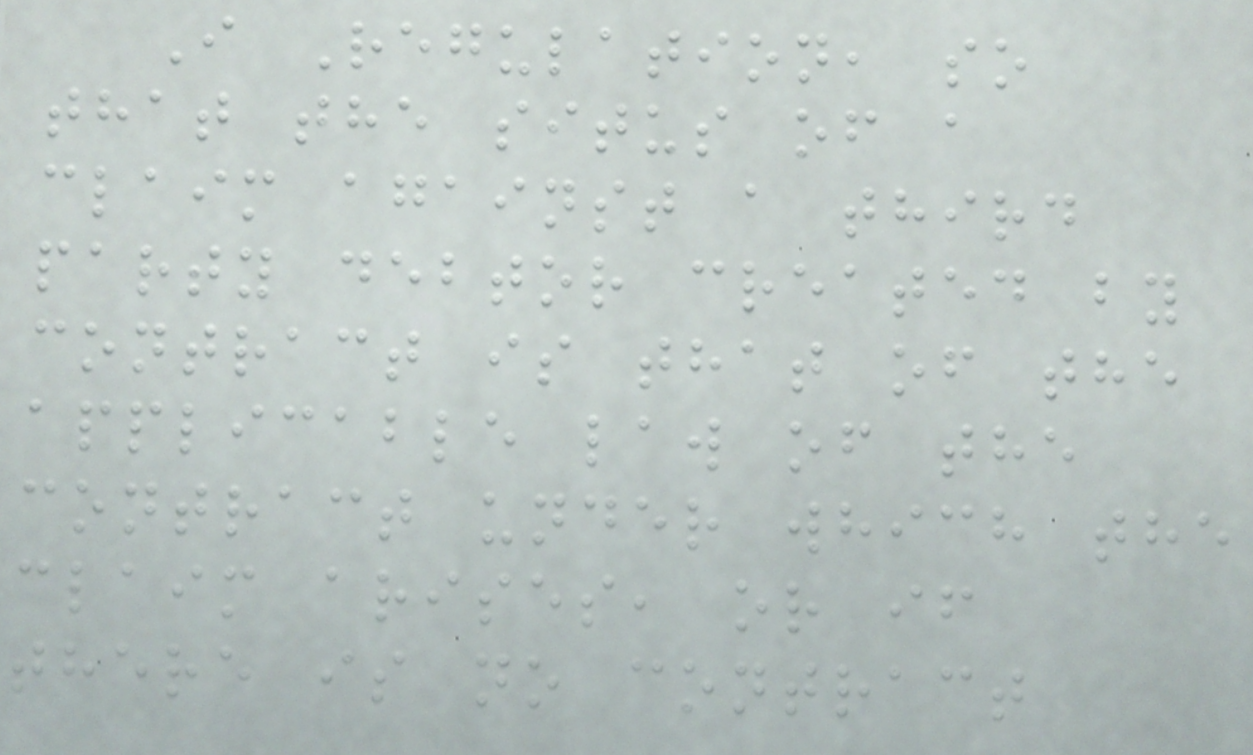I Regulation, so
that the situs of a
claim against a third
party debtor created by
contract is that of the
applicable law of the
contract under which the
claim arises, or if
there is no contract
